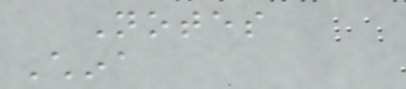Notes
China
